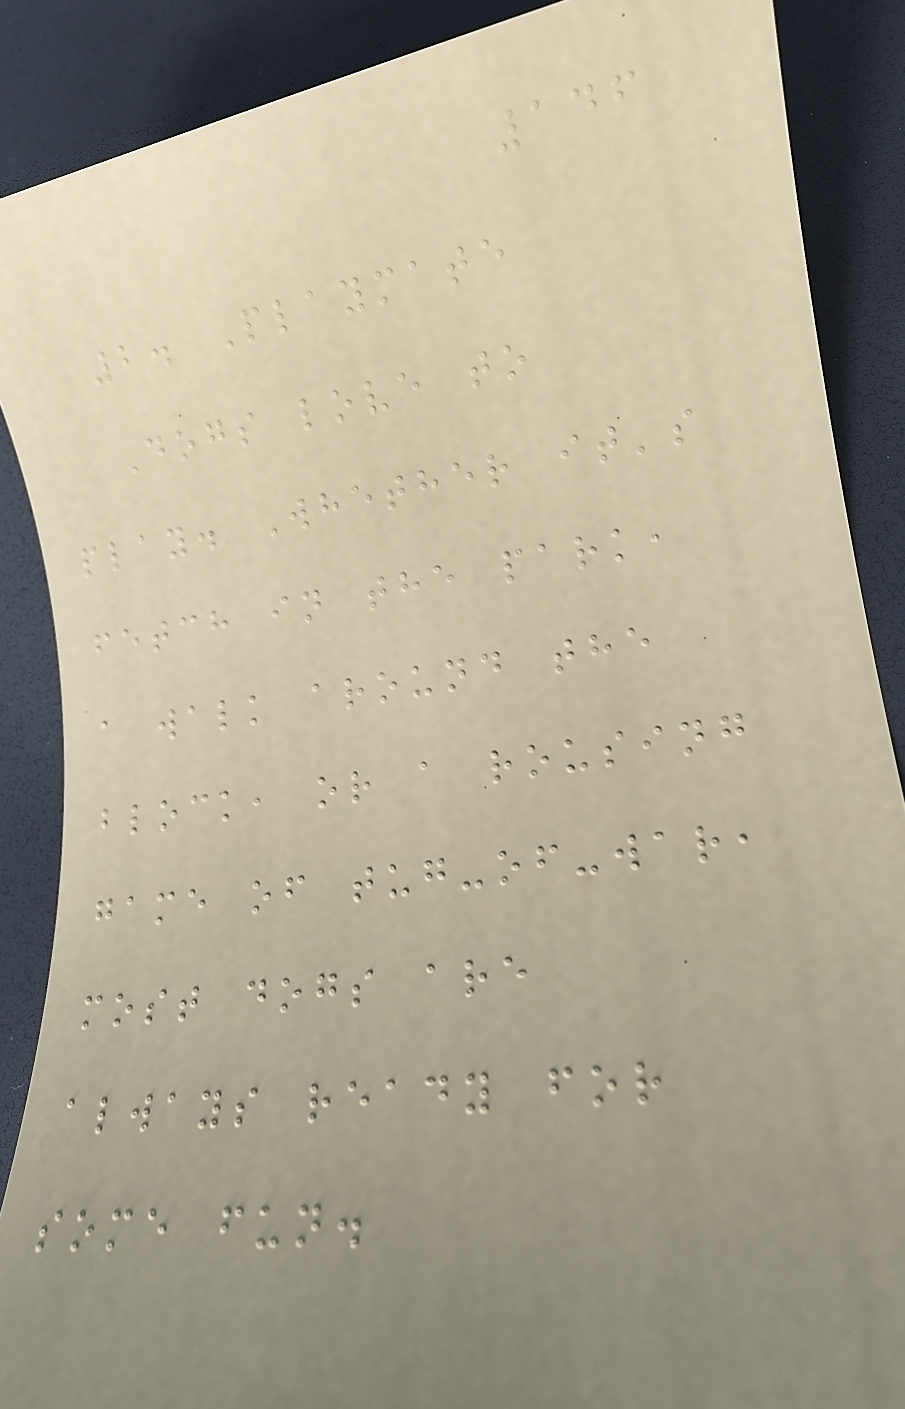146
2. Playmate
Dogs love to
play. Whether it's
fetch in the park,
a walk around the
block, or a rousing
game of tug-of-war,
most dogs are
always ready for
some fun.
